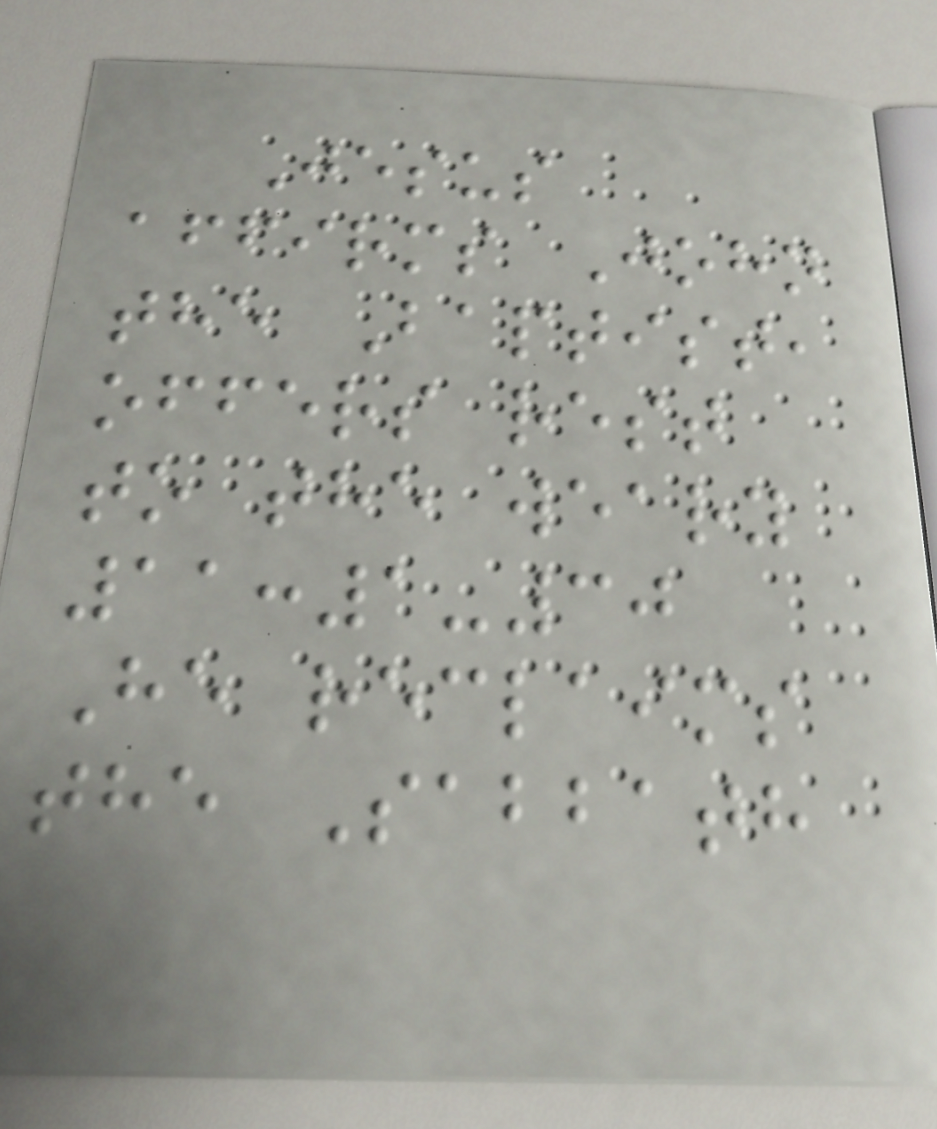Jesus
affirms John
the Baptist,
offers rest
to the weary
11:1-30
He reclaims
the Sabbath
